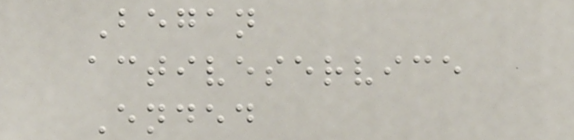Began
activeservice
Ended
